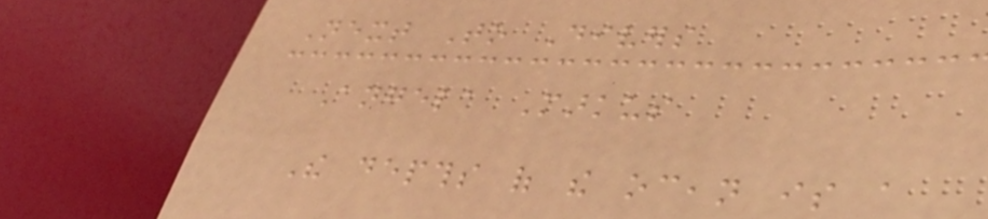Next To Divers
Angela Markus
The depths of the ocean is a
